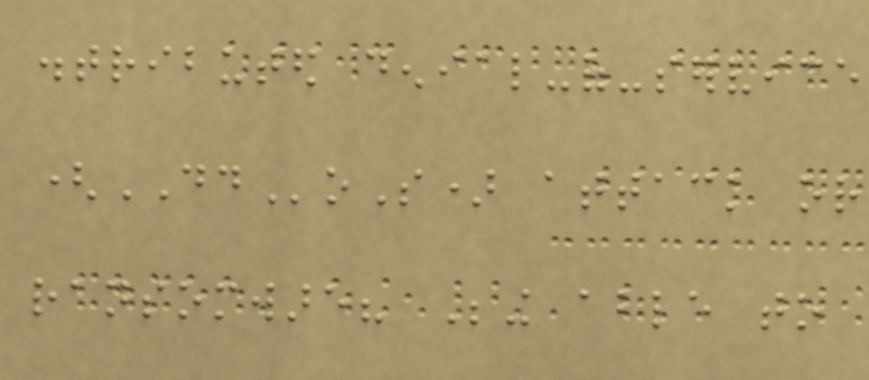distributed denial-of-service
(DDoS) attack or
ransomware? Being able to
